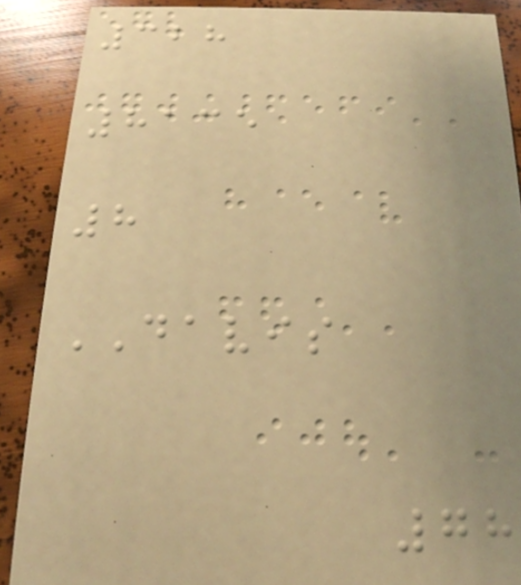328
8135
8
DAVIS
78
